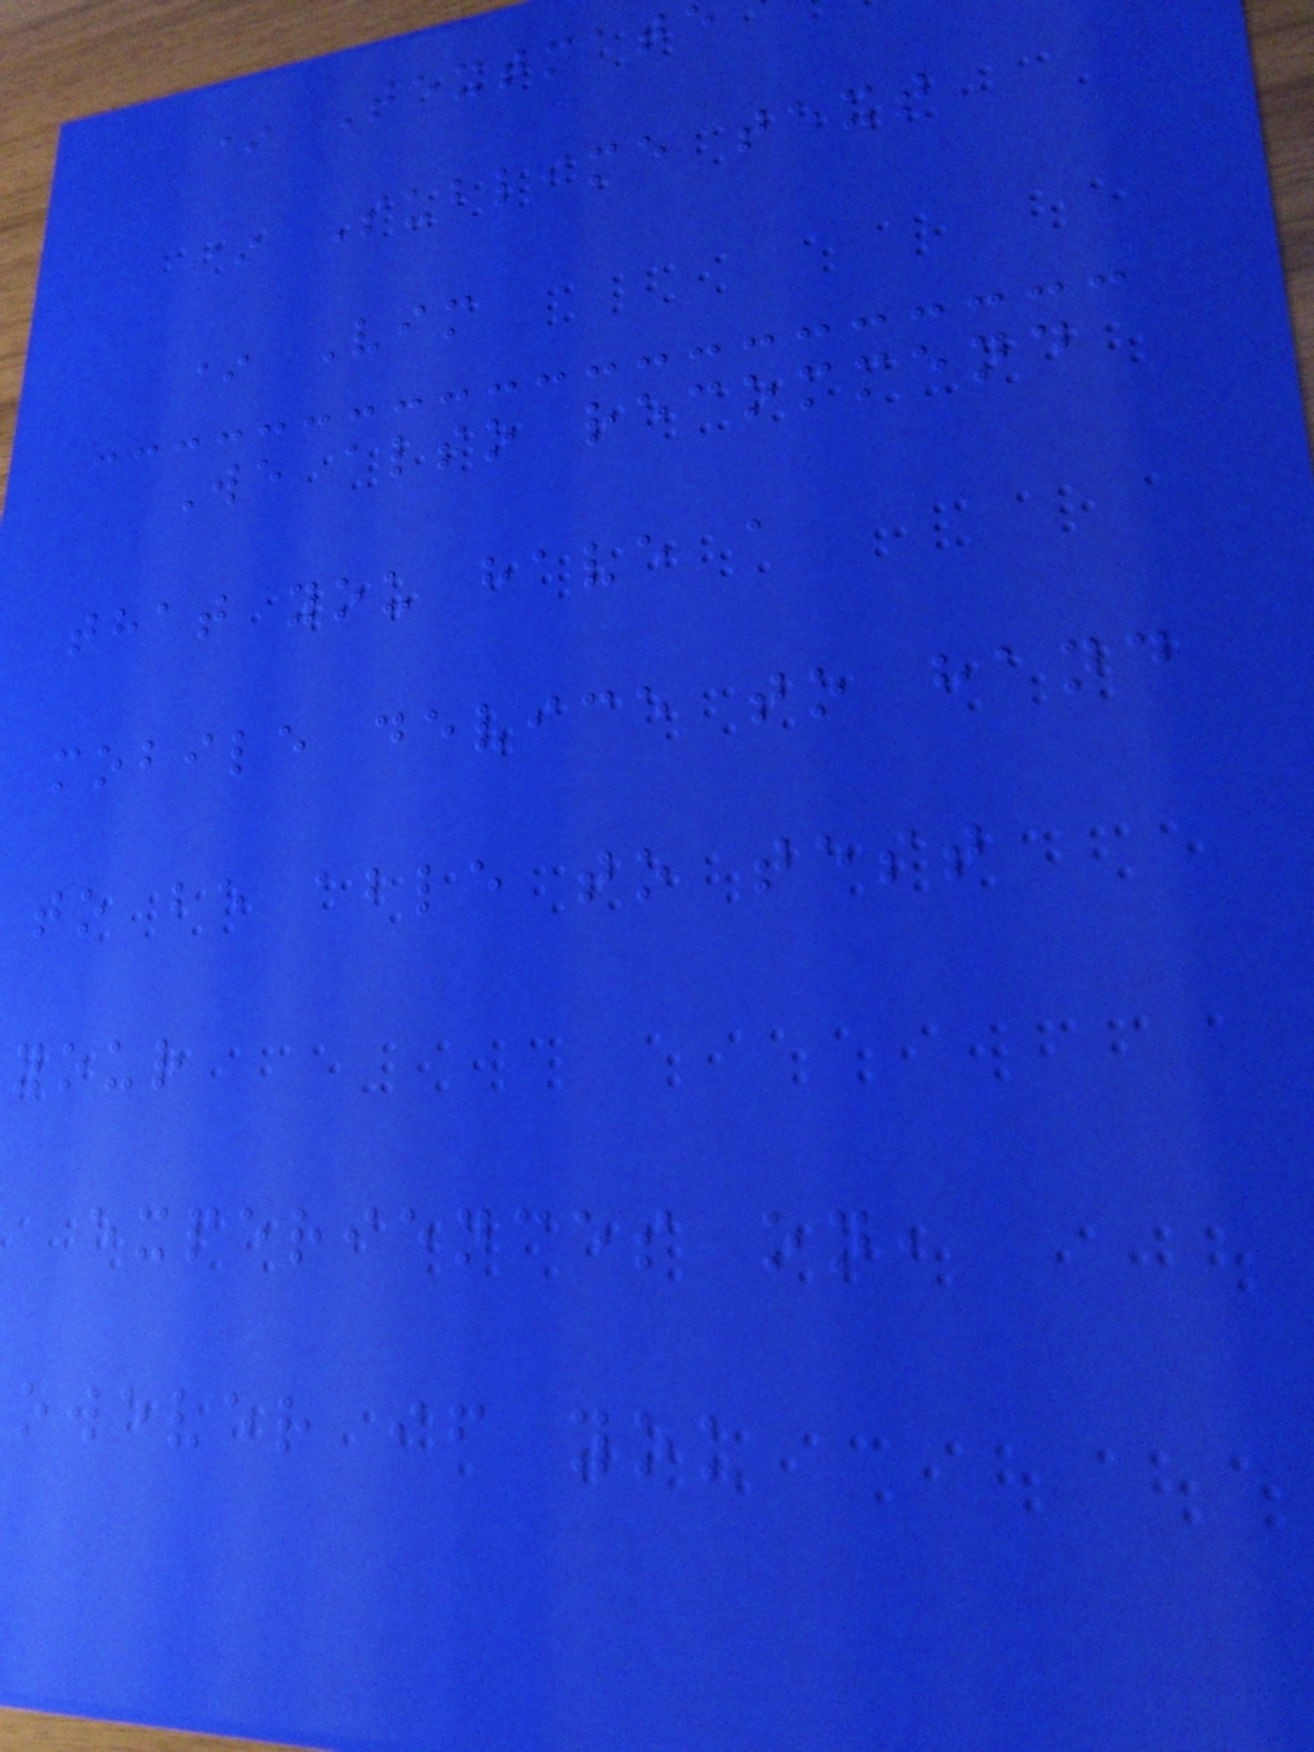* Textmat
* Sublime text
* Vim
We also recommend
that you have a
mobile device to hand
to be able to test
your
experiences on,
owever if you
